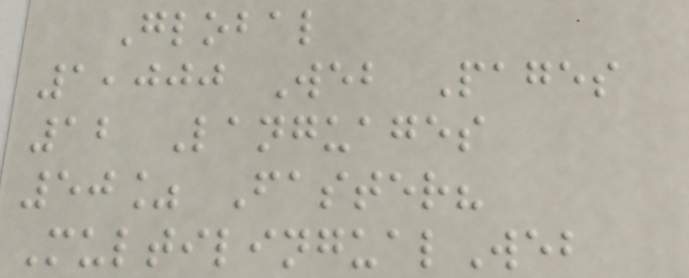Global
1,000 Web Pages
12 Languages
50% Faster?
MultilingualWeb
